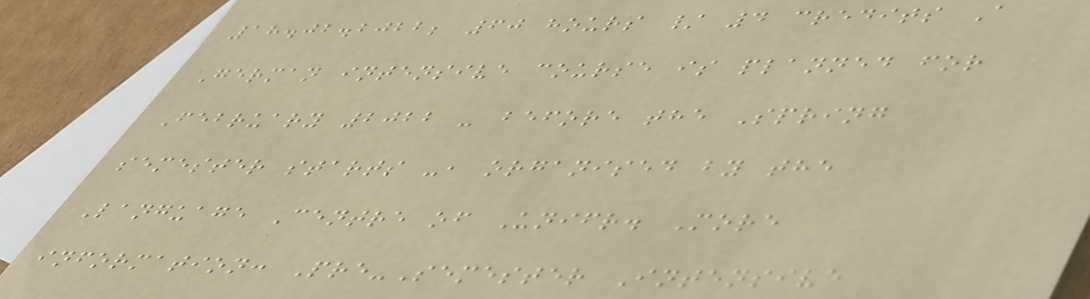18.02.2022; 60 hours / 4 credits A
German intensive course is planned for
February 2022 - before the Spring
semester starts -, organised by the
Language Centre of Unifr. More
information: Pre-Semester Intensive
